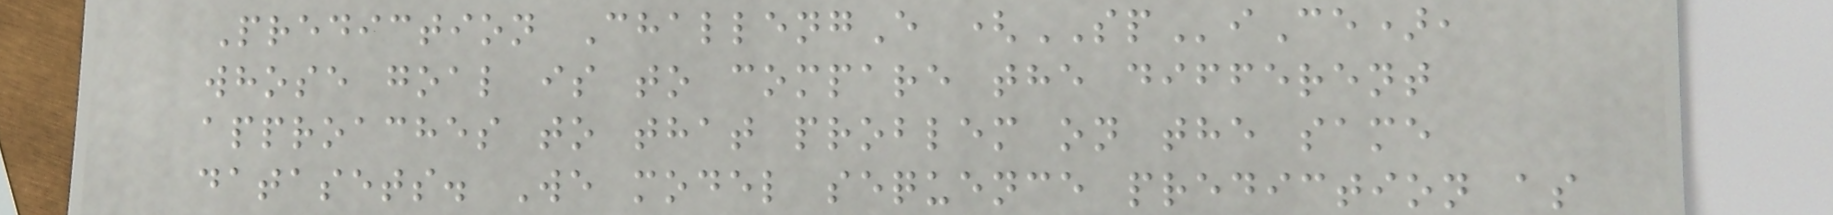Prediction ChallengE (SPiCe),
whose goal is to compare the different
approaches to that problem on the same
datasets. We model sequence prediction as
